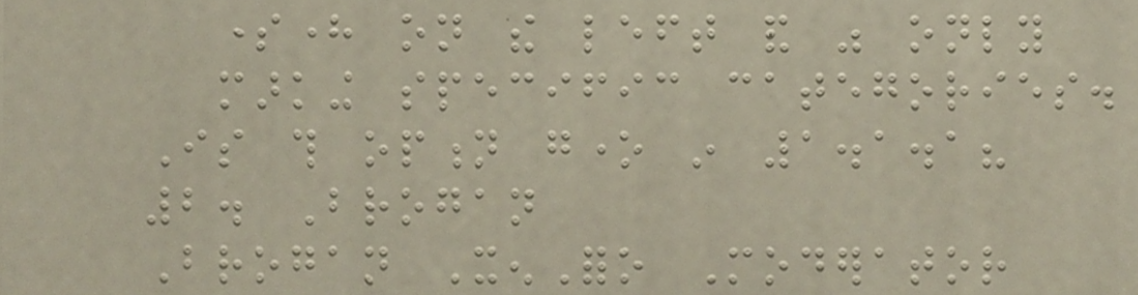somehere on the left and was only
marking specific categories.
Is this option gone in 1.1.1?
2. Brogan
Brogan XenForo Moderator
